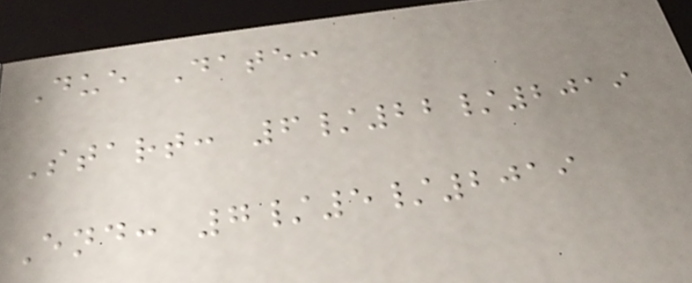Due Date:
Start: 6/22/2019
End: 7/5/2019
